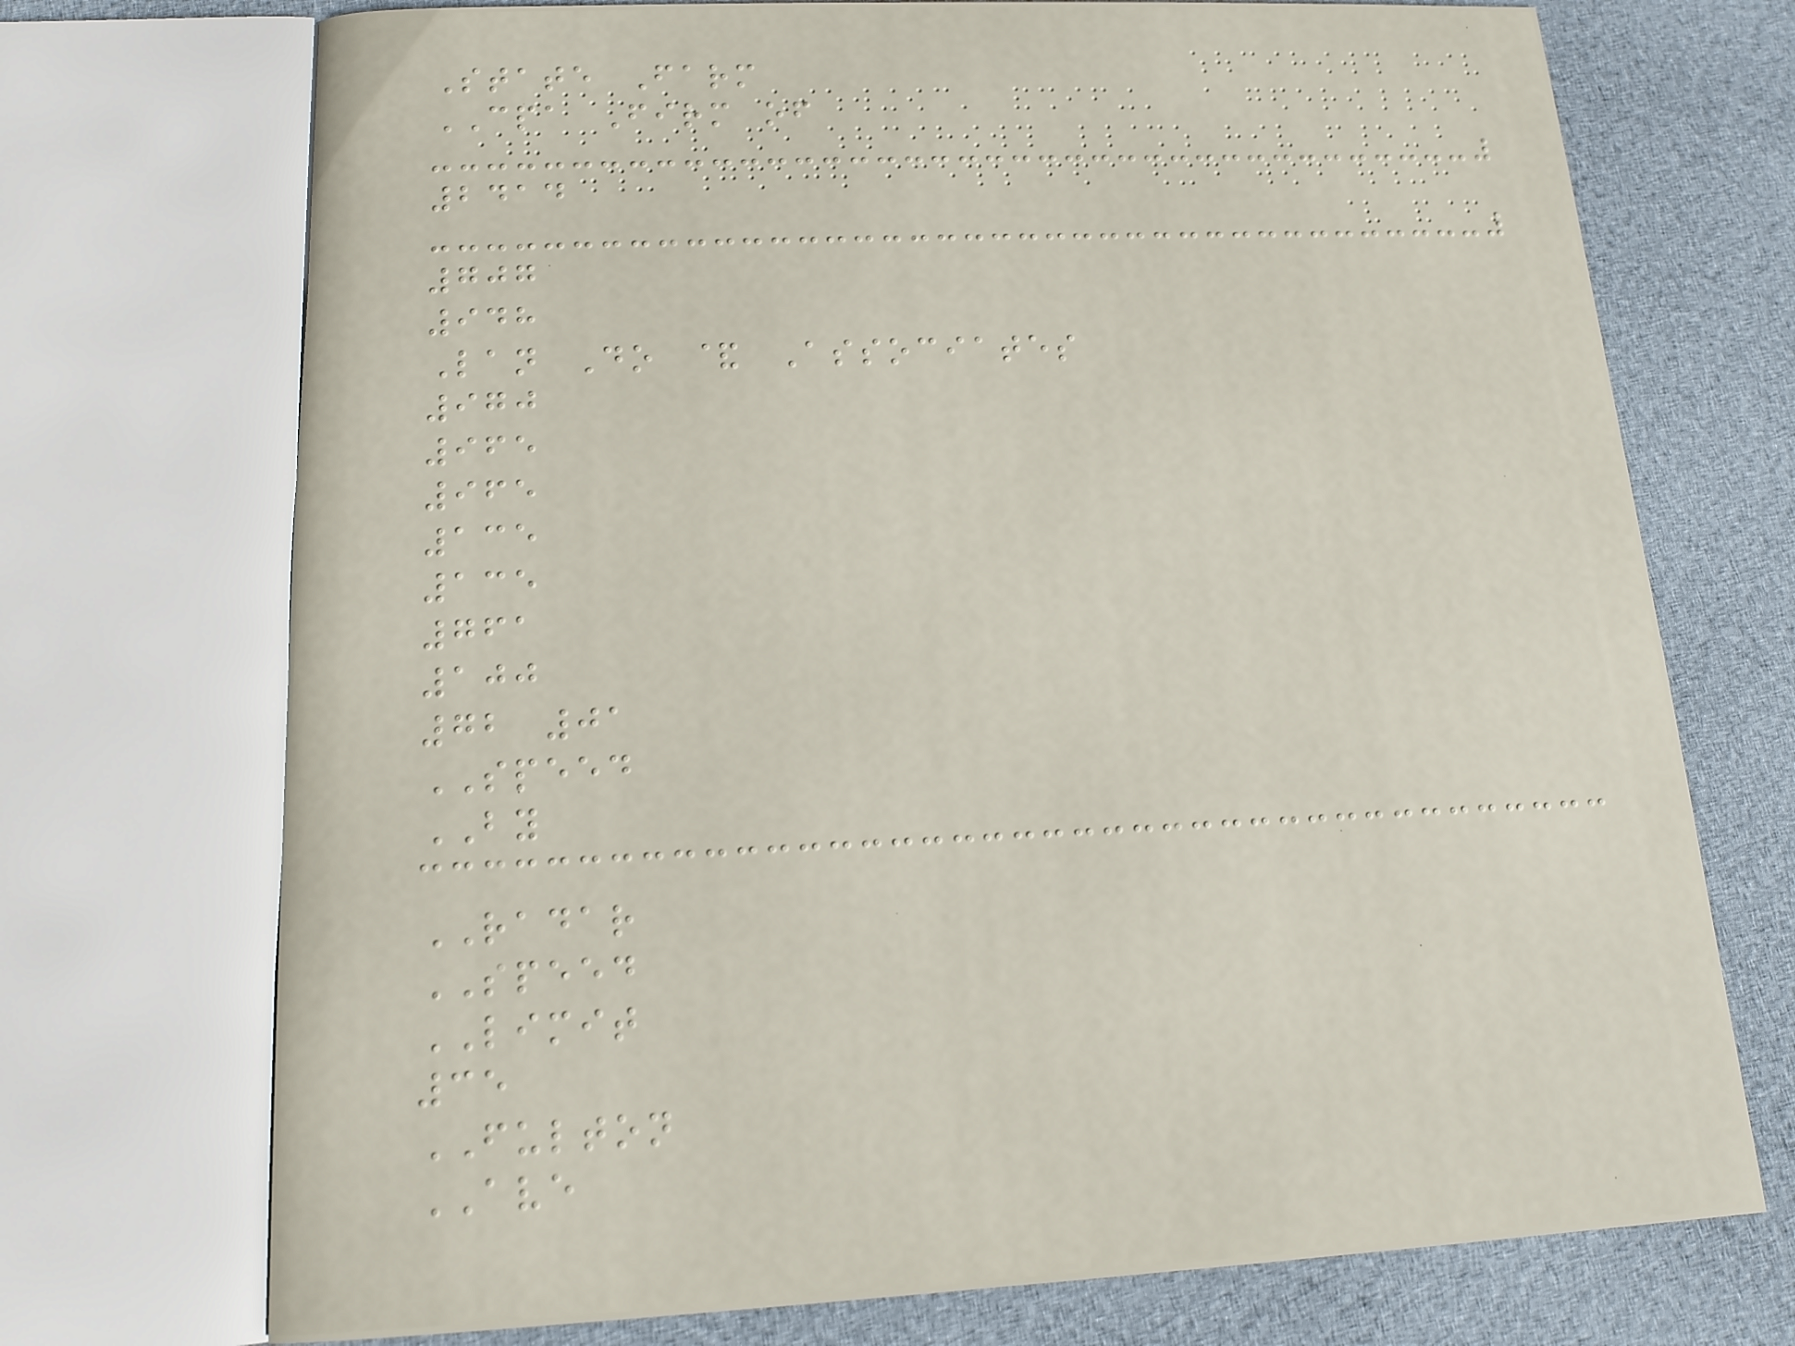State Farm
CPA Firm of
2414
707
948
Lan Do & Associates
970
965
965
135
135
761
100
72 01
SPEED
BY
RADAR
SPEED
LIMIT
35
FULTON
AVE
